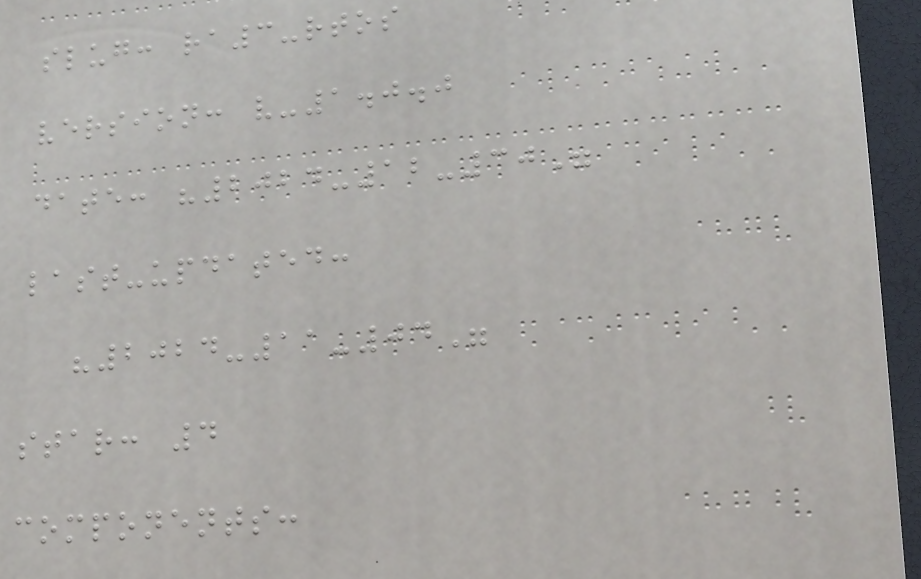slug: ra3-rtos
version: v-1.0.0
date: "2024-12-30"
last-updated:
"2024-11-04"
star: 4
components:
